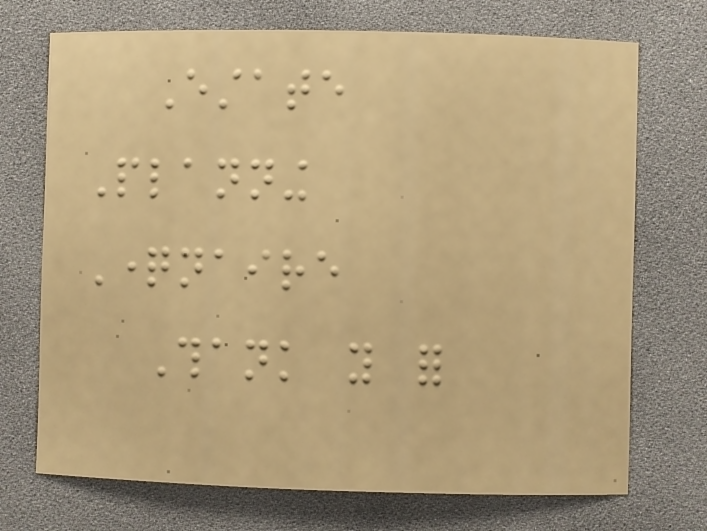Estate
Planning
Questionnaire
Thank you for
